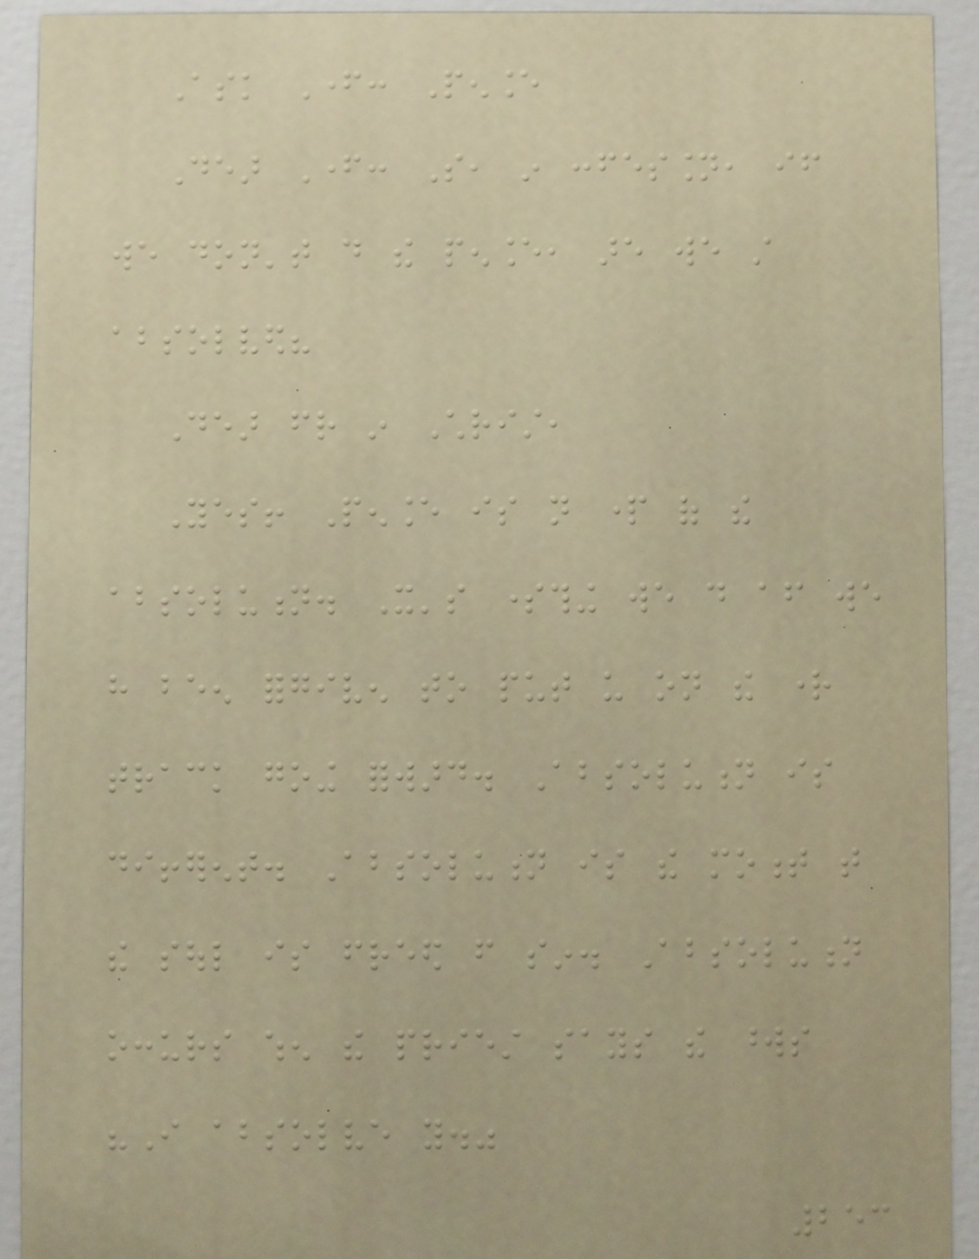Ask Father: Penance
Dear Father: So, in confession, if
we don't do the penance, are we still
absolved?
Dear friend in Christ,
Yes! Penance is not part of the
absolution. It's something we do after we
have been forgiven to put us on the right
track going forward. Absolution is
different. Absolution is the moment that
the soul is freed from sin. Absolution
occurs when the priest says the words
"I absolve you."
253
